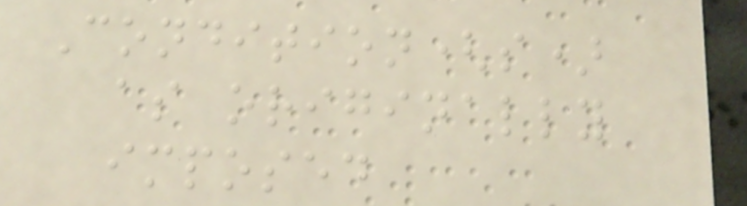Condition(s)
as originally
imposed
